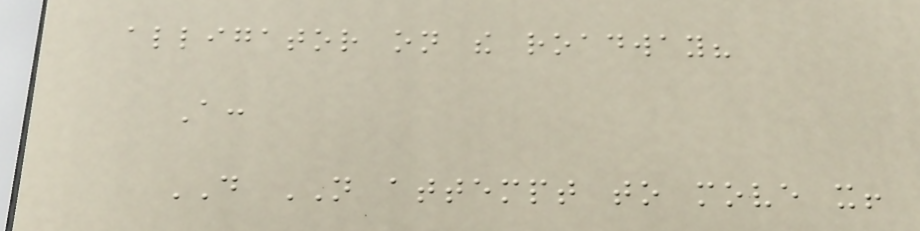alligator on the roadway?
A:
DO NOT attempt to move it!
